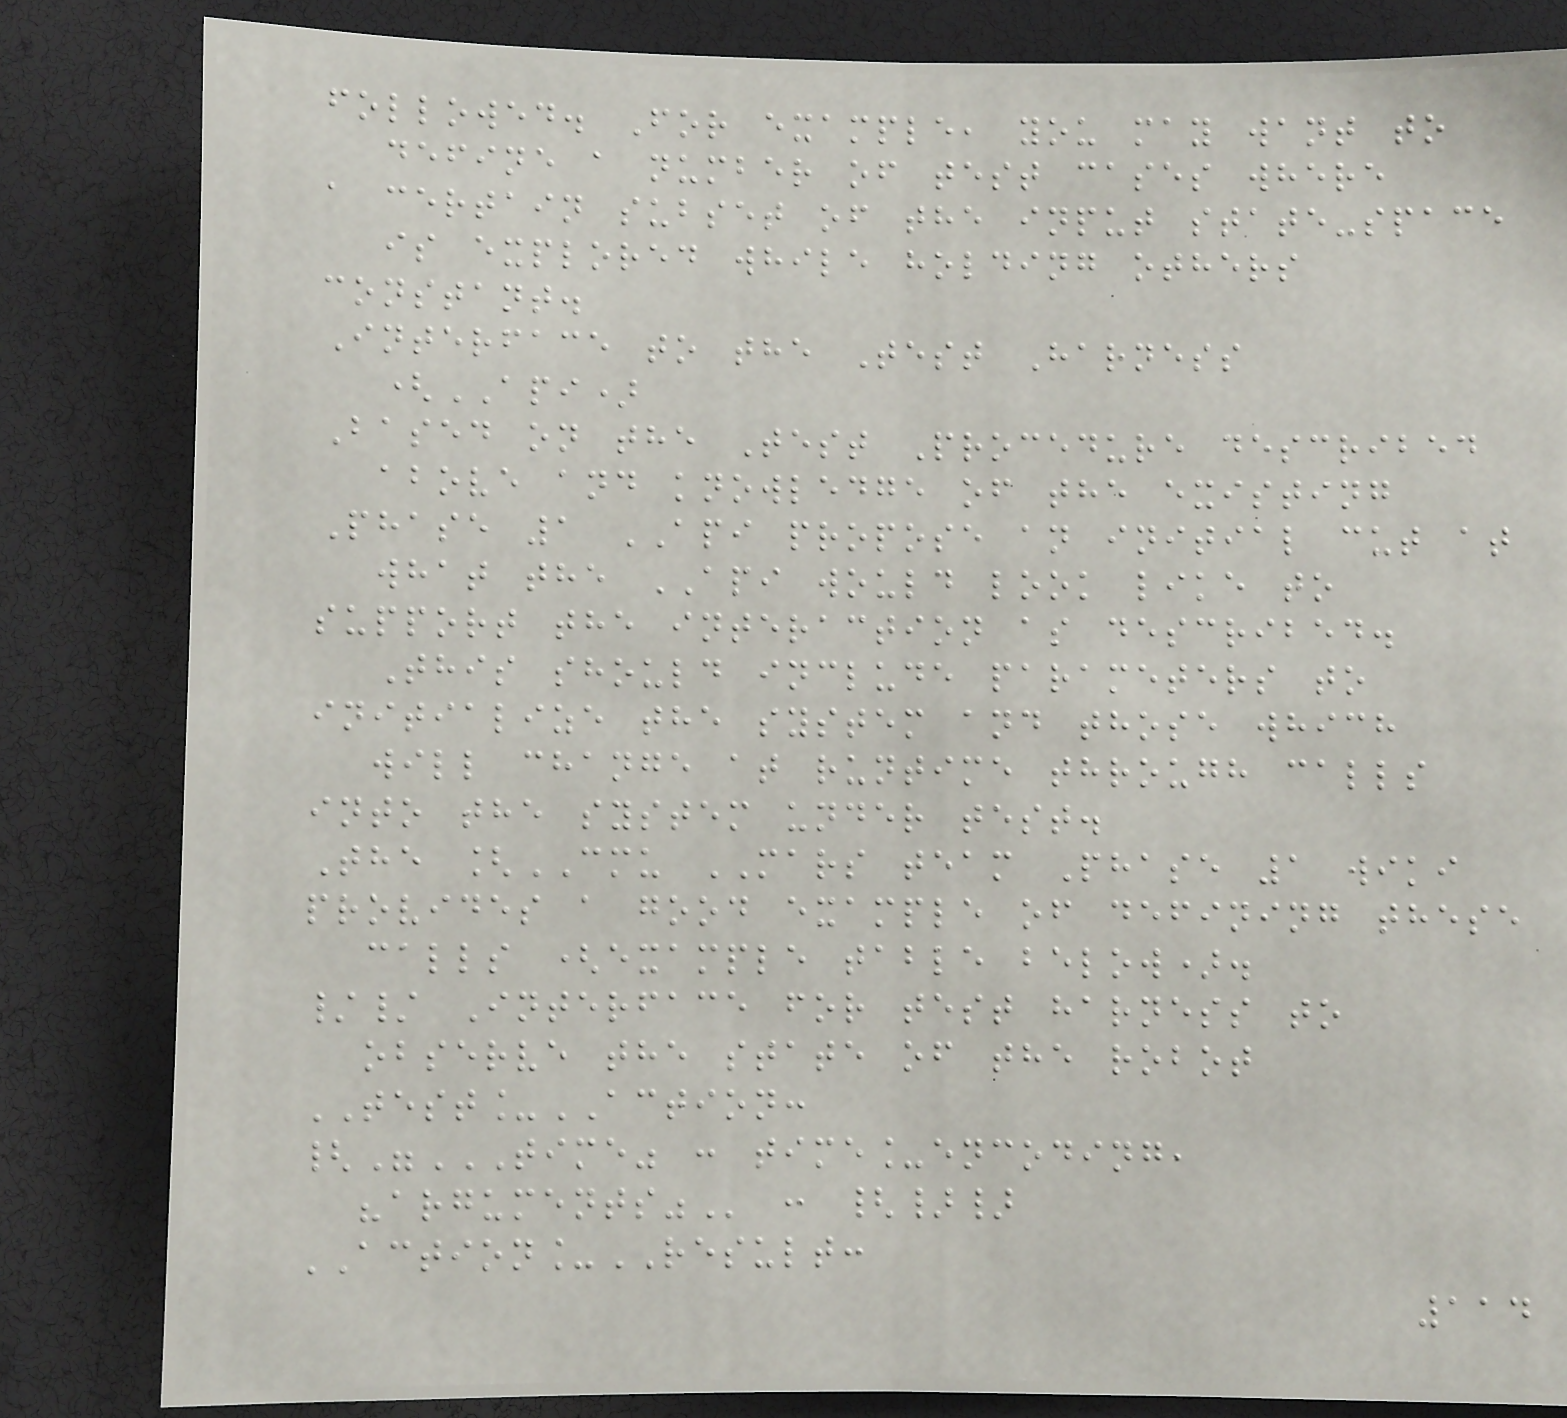followed. For example, you may want to
define a number of test cases where
a certain subset of the input state-space
is explored while holding others
constant.
Interface to the Test Harness
(API)
Based on the Test Procedure described
above and knowledge of the existing
Phase 1 API propose an initial cut at
what the API would look like to
support the interaction as described.
This should include parameters to
initialize the system and those which
will change at runtime through calls
into the system under test.
The [CMU MARS team Phase 1 wiki
provides a good example of defining these
calls (example table below).
// Interface for test harness to
observe the state of the robot
TEST_ACTION:
{"TIME" : TIME_ENCODING,
"ARGUMENTS" : {}}
ACTION_RESULT:
114
